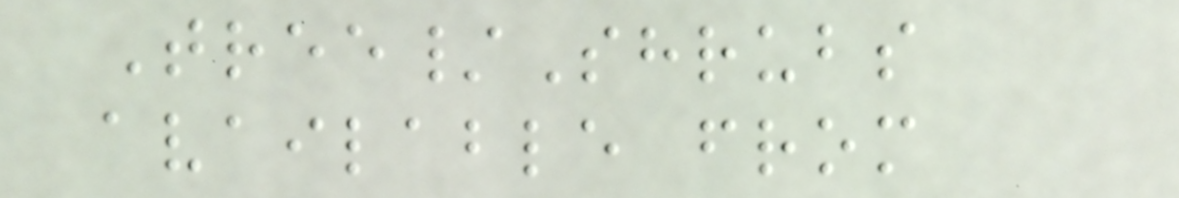Tree/Shrubs
available from
